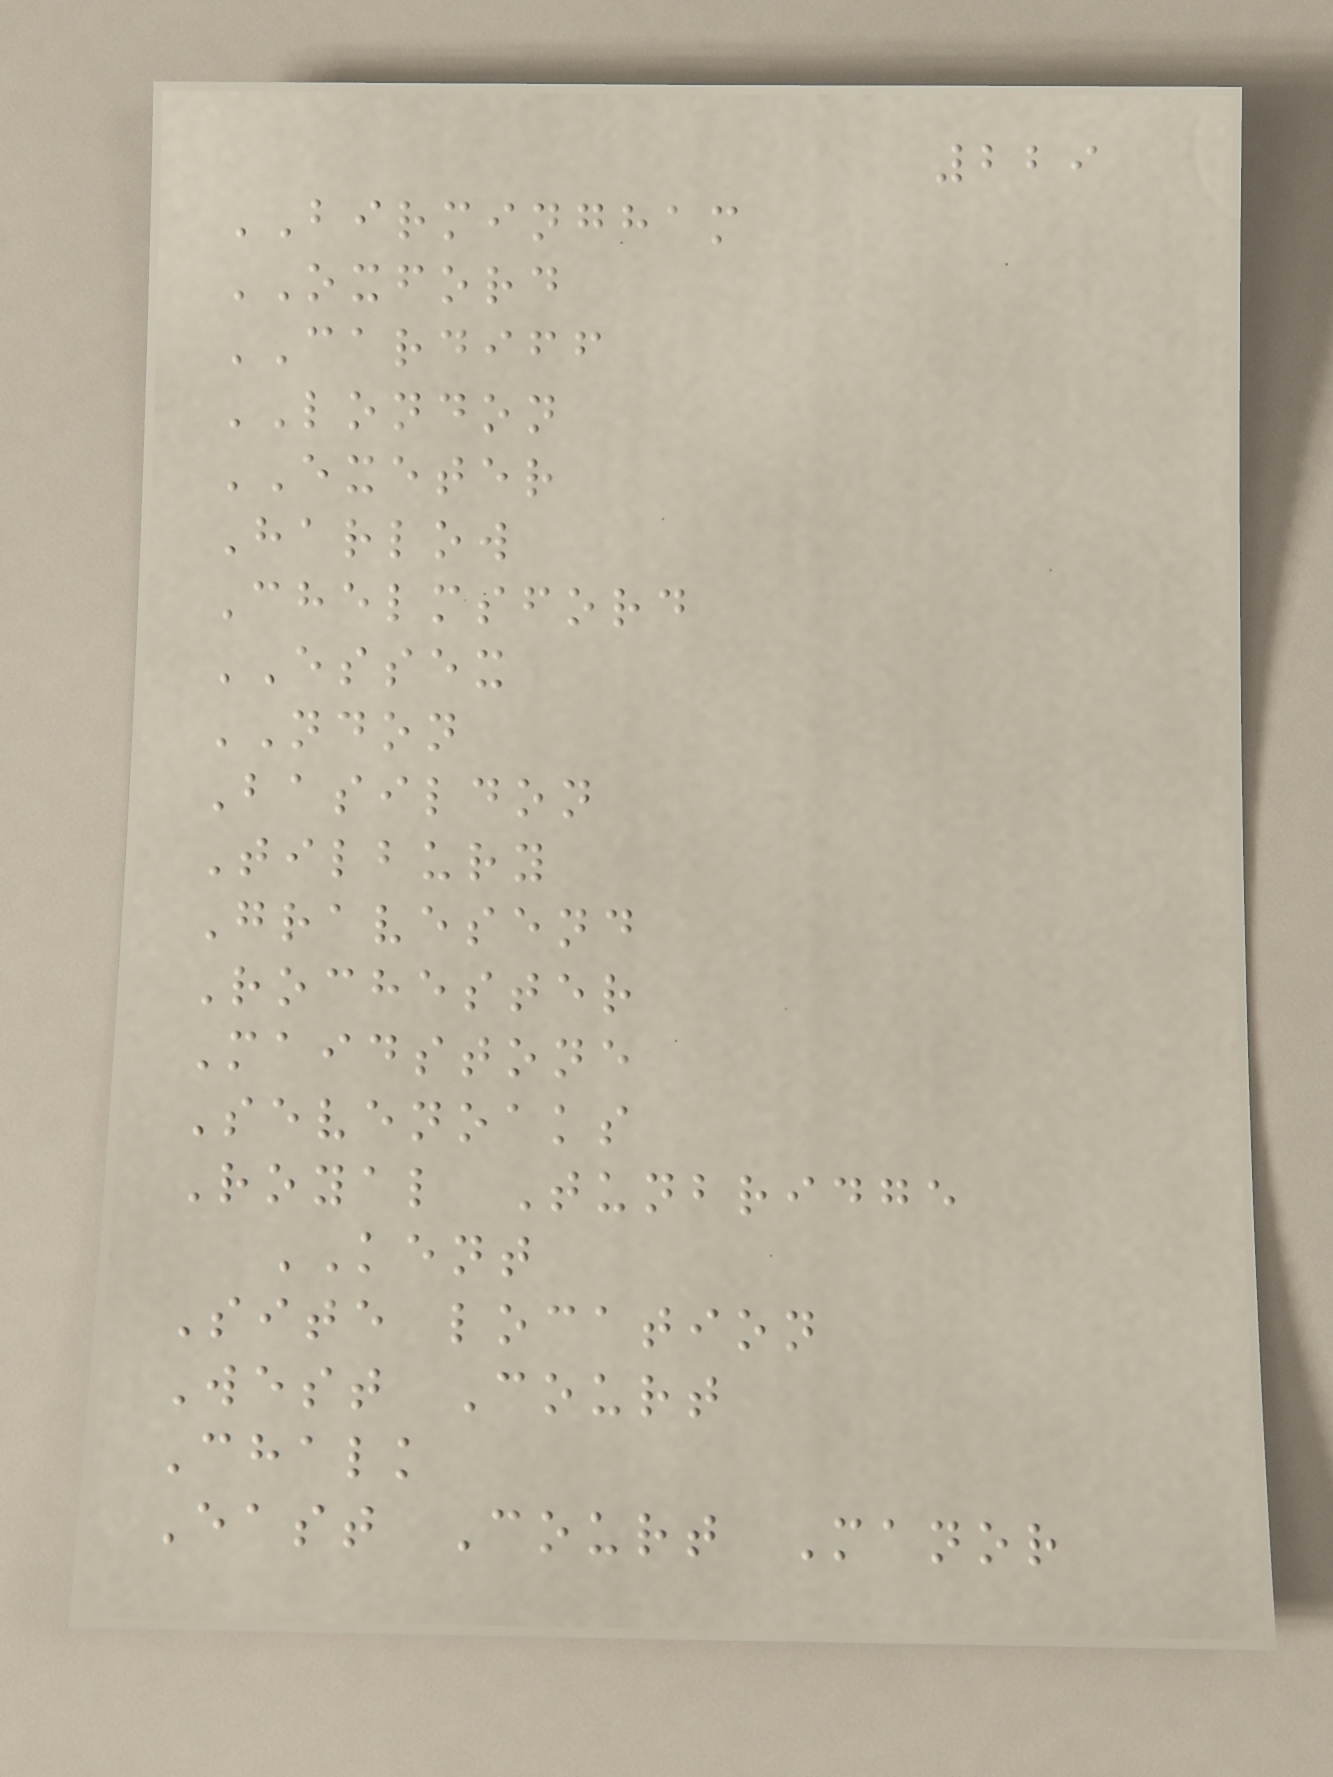229
BIRMINGHAM
OXFORD
CARDIFF
LONDON
EXETER
Harlow
Chelmsford
ESSEX
NDON
Basildon
Tilbury
Gravesend
Rochester
Maidstone
Sevenoaks
Royal Tunbridge
KENT
Site location
West Court
Chalk
East Court Manor
